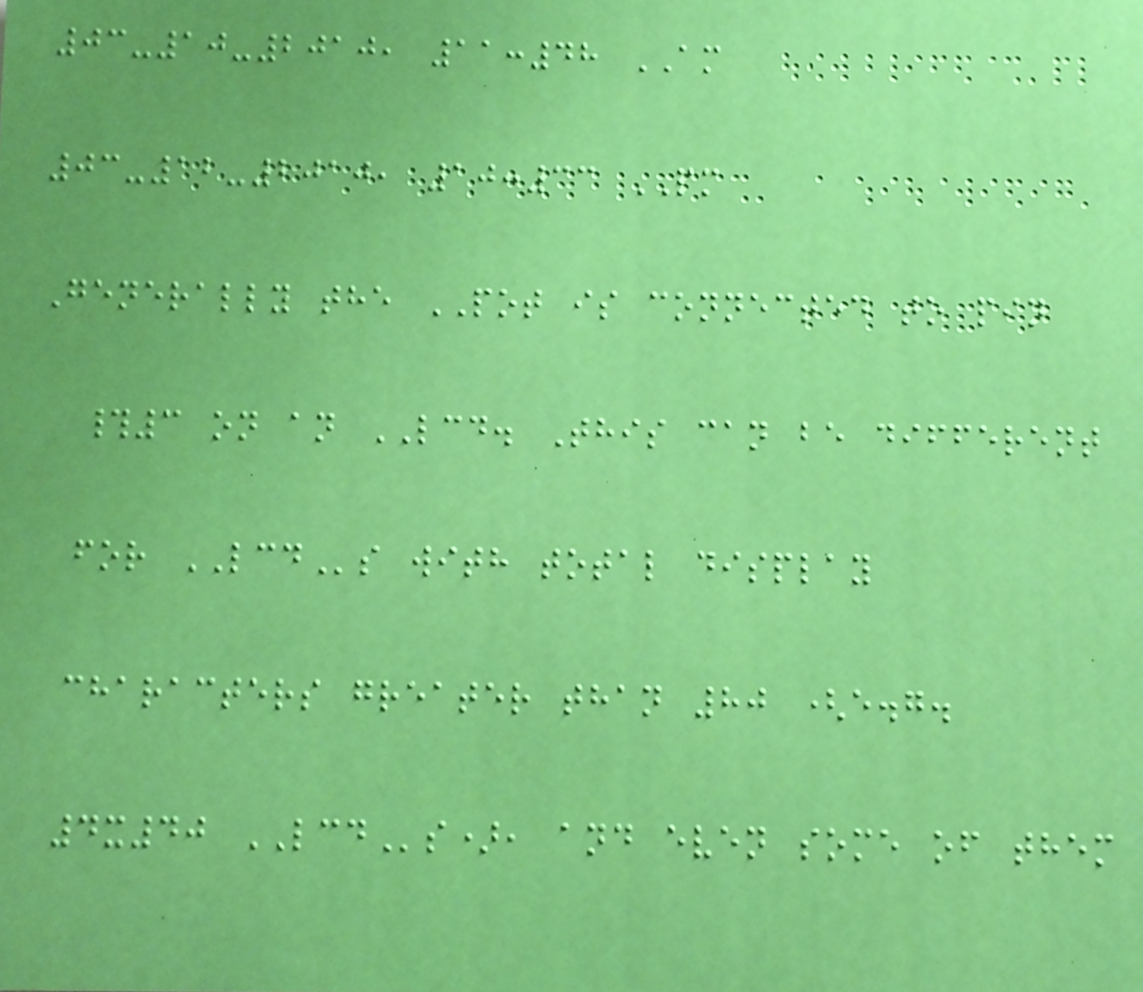03-10-2010, 11:48 AM
03-12-2010, 10:33 PM
Generally the POT is connected to pin
#3 on an LCD. This can be different
for LCDs with total display
characters greater than 80 (e.g.
4x40 LCDs), and even some of them
